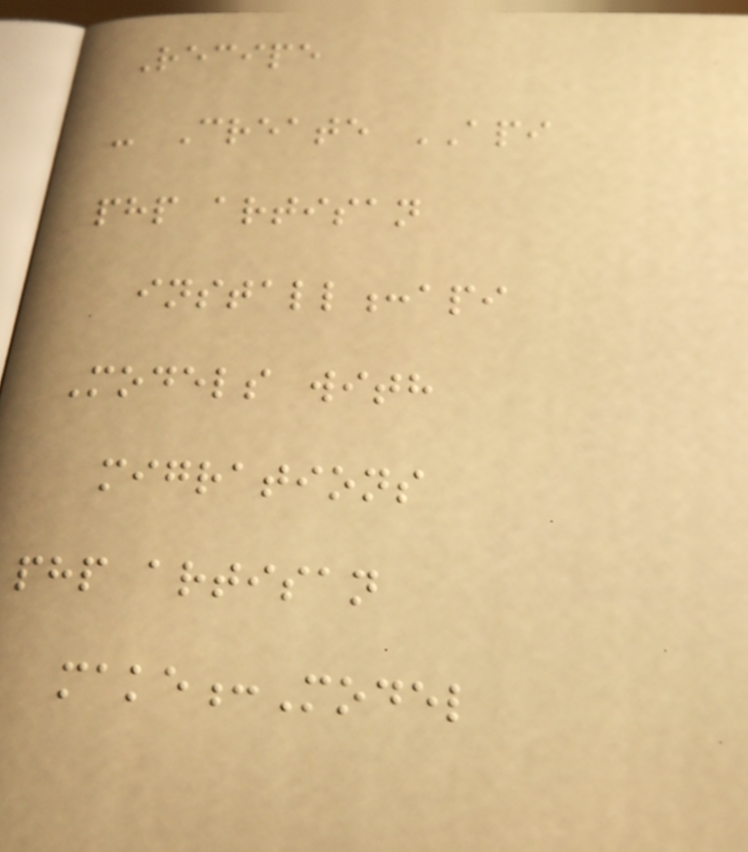Recipe
- Create API
php artisan
install:api
Models with
migrations
php artisan
make:Model
